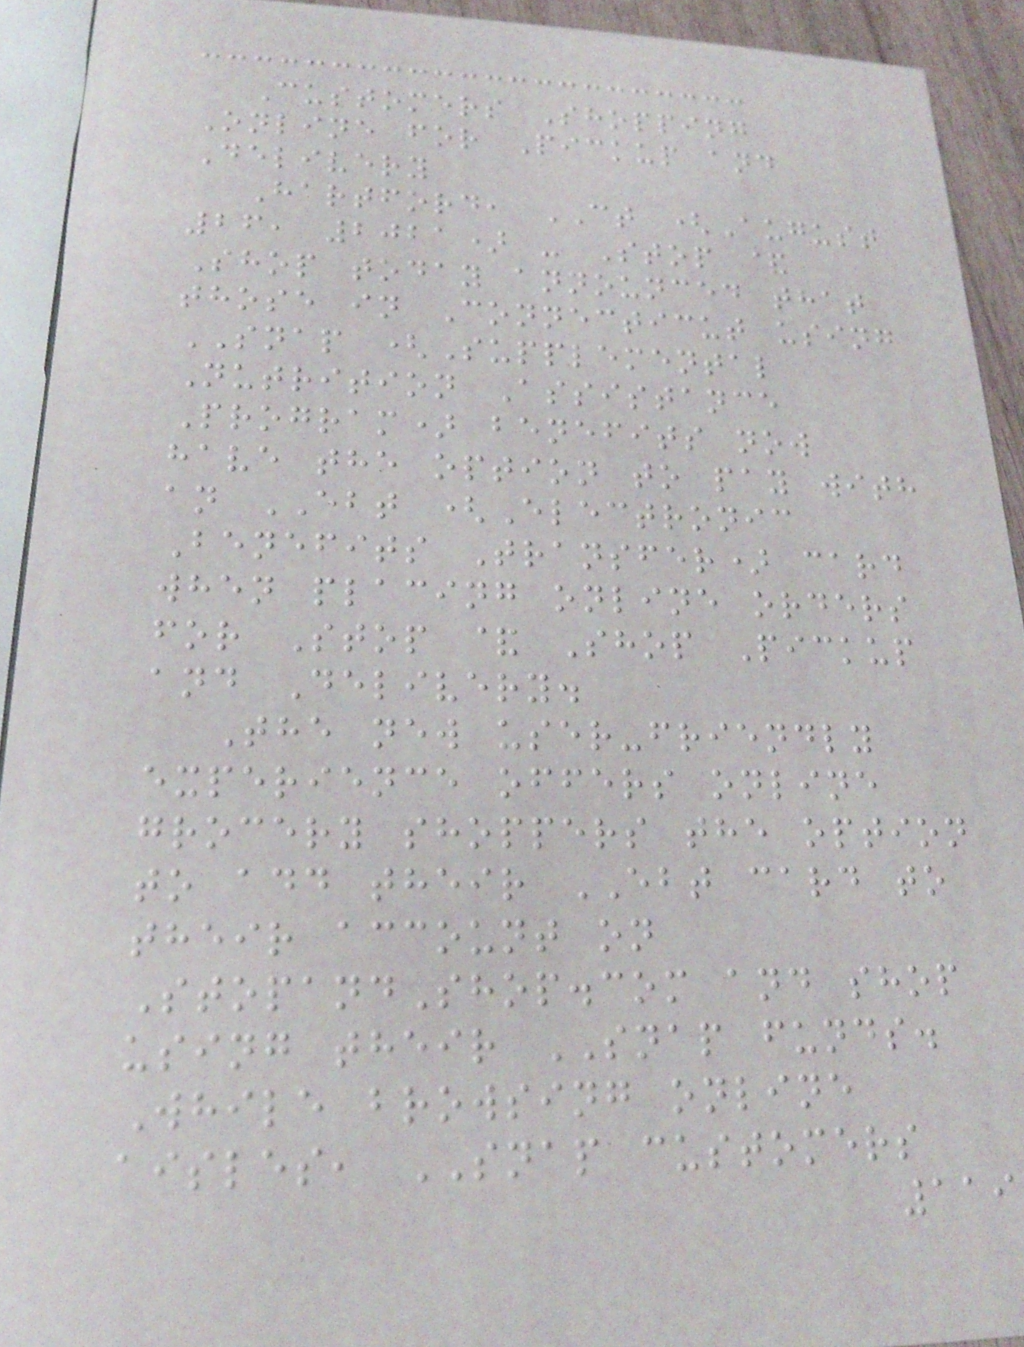Customers Shopping
Online for Pickup and
Delivery
Hartford, CT (August
26, 2021) - Stop &
Shop today announced that
those in Connecticut using
SNAP (Supplemental
Nutrition Assistance
Program) benefits now
have the option to pay with
an EBT (Electronic
Benefits Transfer) card
when placing online orders
for Stop & Shop Pickup
and Delivery.
The new user-friendly
experience offers online
grocery shoppers the option
to add their EBT card to
their account on
StopandShop.com and shop
using their SNAP funds.
While browsing online
aisles, SNAP customers
119
